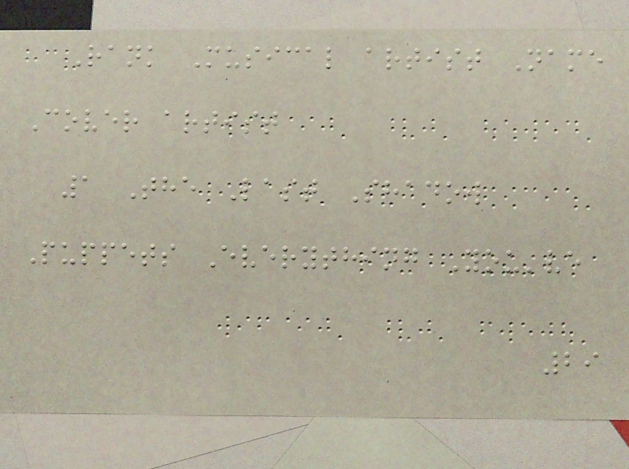Rank Musical artist Name
Cover artist
1 The Last Shadow
Puppets Everything You've
29
